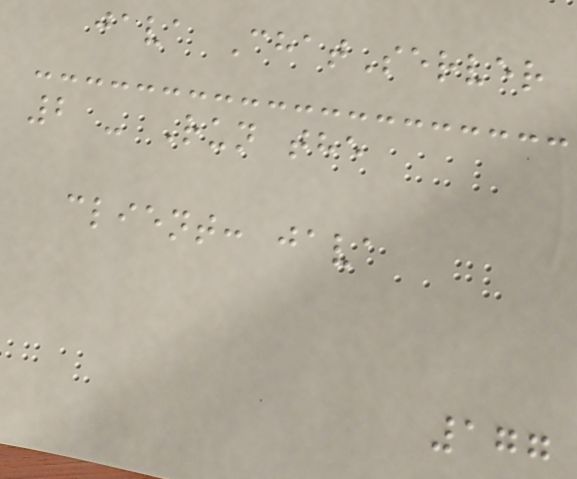java ChatServer
2 - Run the
client: java
177
